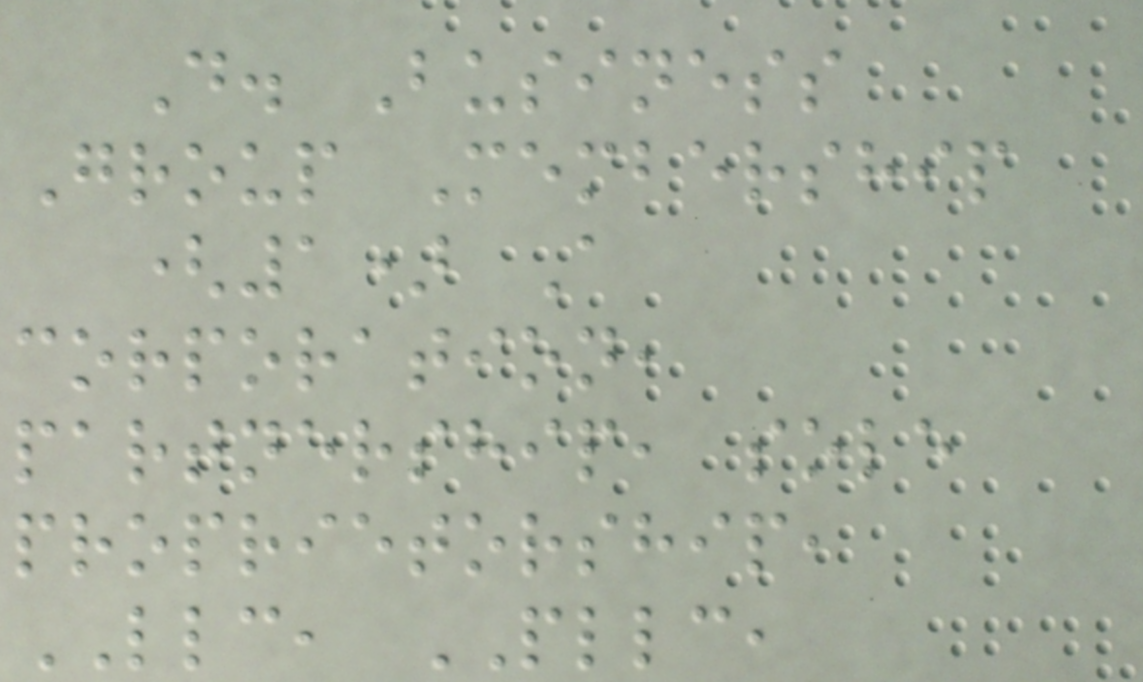D. Business
Group Membership
(1) A
corporation,
partnership, sole
proprietorship,
LLC, PLLC,
